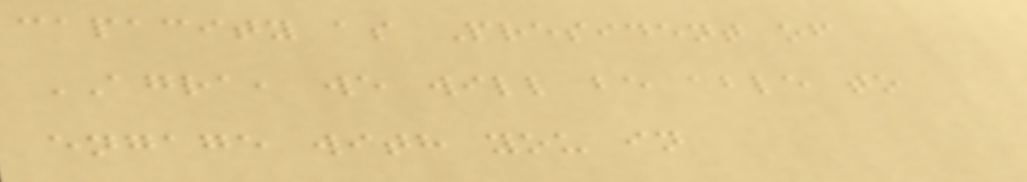capacity as President of
AGRA, we will be able to
engage with you in
